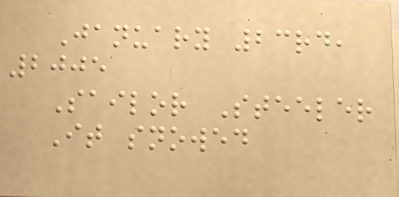January 23rd,
2005
Sailor Steeler
It snowed
